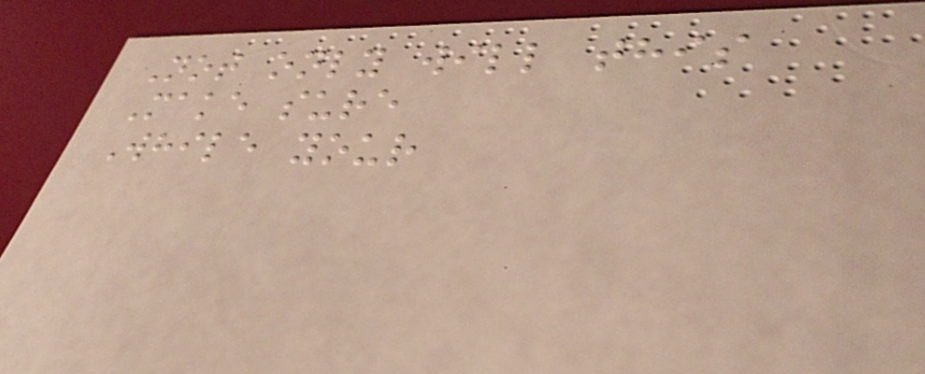Not only will this
Make sure
While your
